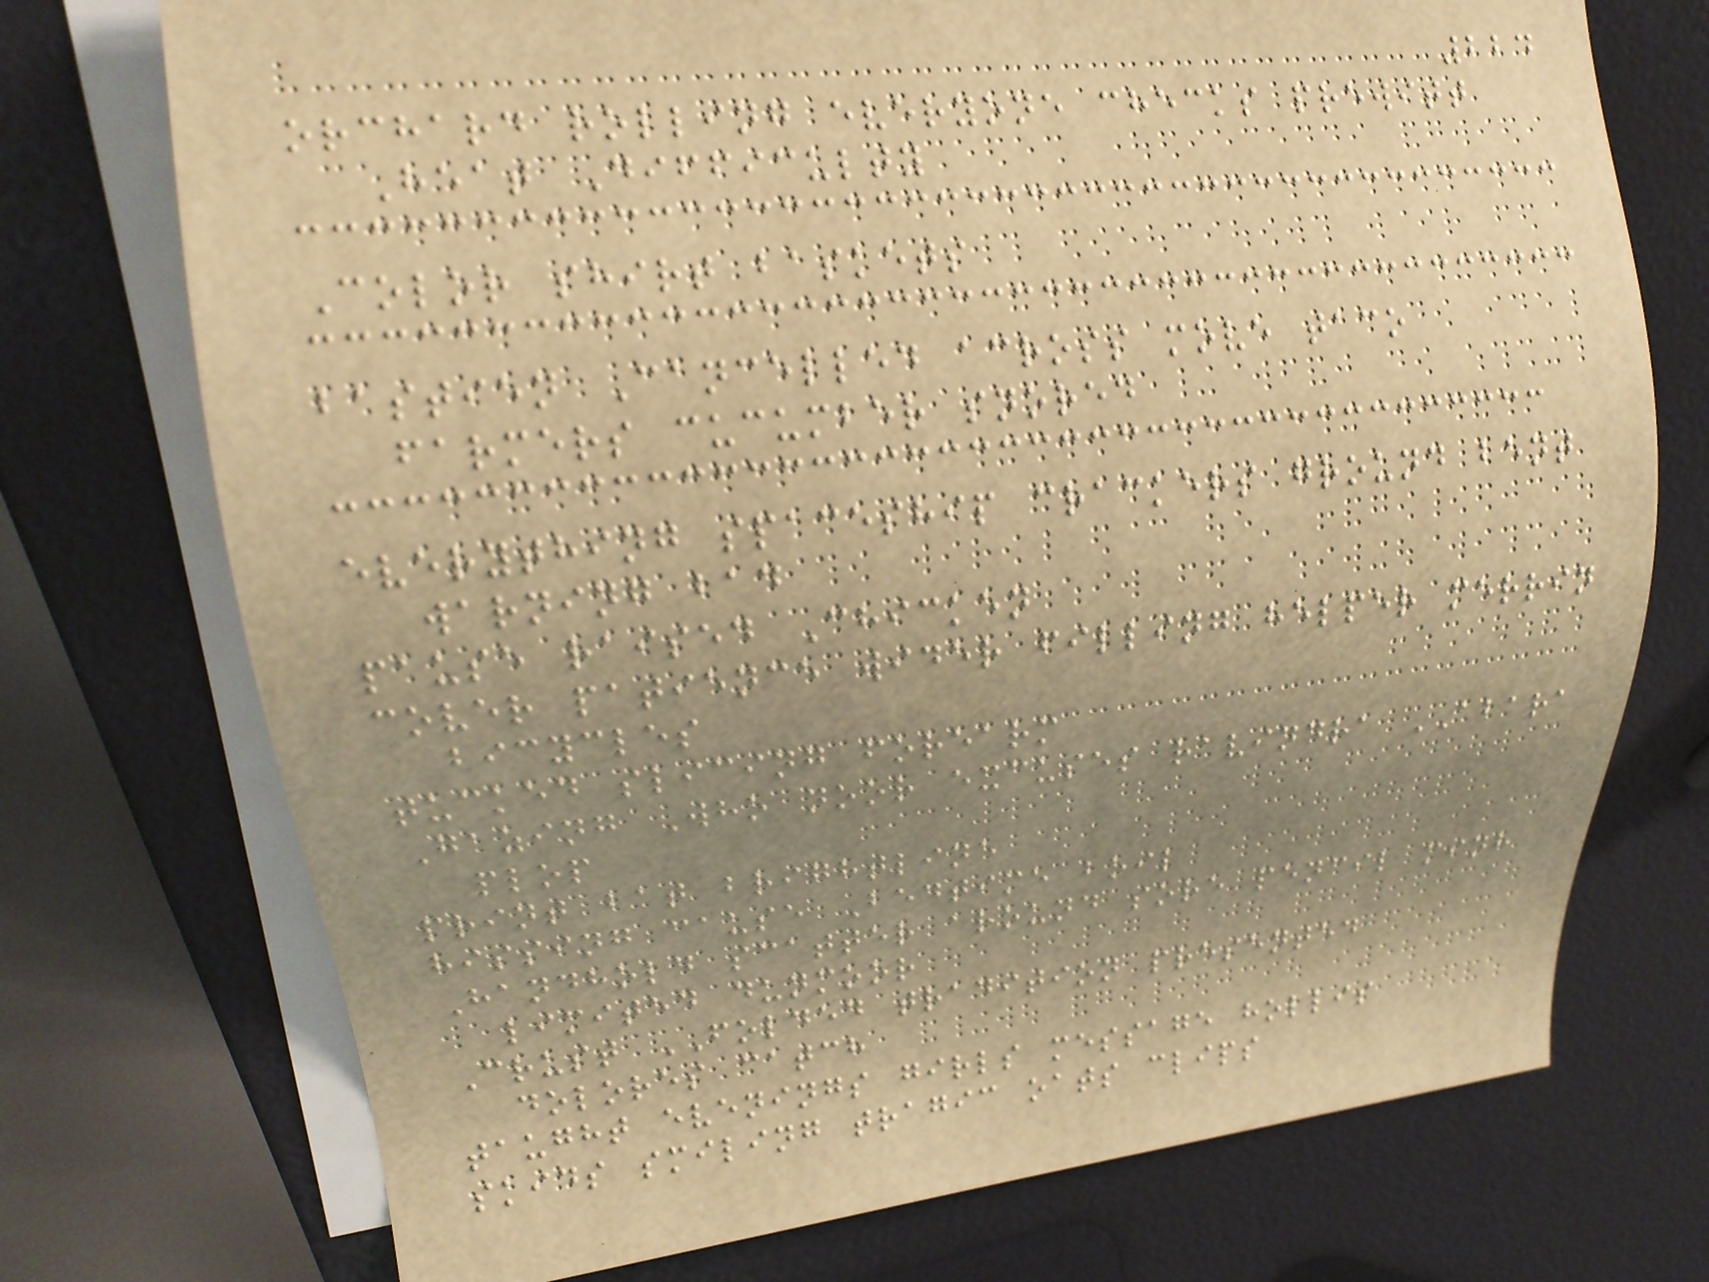224
orchard rolling everyone checks prewitt
Heat Difficulty
Color shirt baskets
bastien Cancelled across move taco
farmers cucumber snored
everything spaceship crackers ground bent
warning bad
pause raised Chicken
cover patience wider filling helper merrin
bicycles
tucked slicing forearm
Gazing Who noor excuses ravindra ABARA
plop
print bat brightline
hissing cause Bedtime boil
Handhold scatter around sore pencil minh
limited dunmoor
Crust FOLDED tradition presented
dolores catch
taught evenings girls message hollis
skids smiling tragic oats clips
